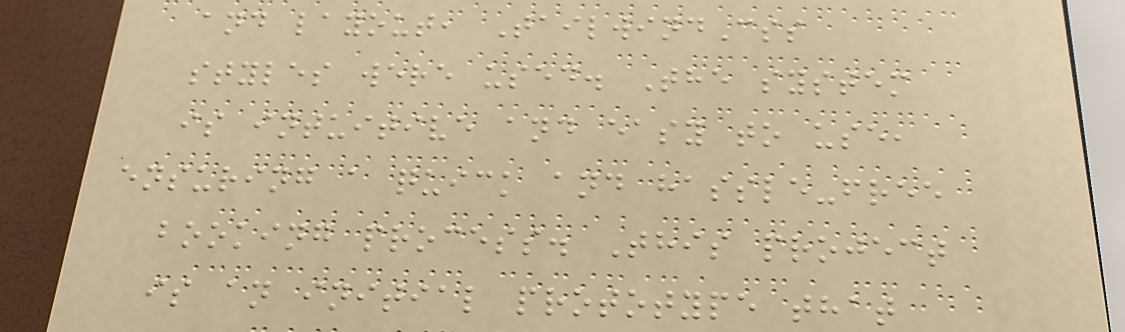and layout, TailwindCss
styles were used. The system
is intuitive and easy to use,
ensuring a quick and hassle-free
booking process. This project
is an initial prototype that
